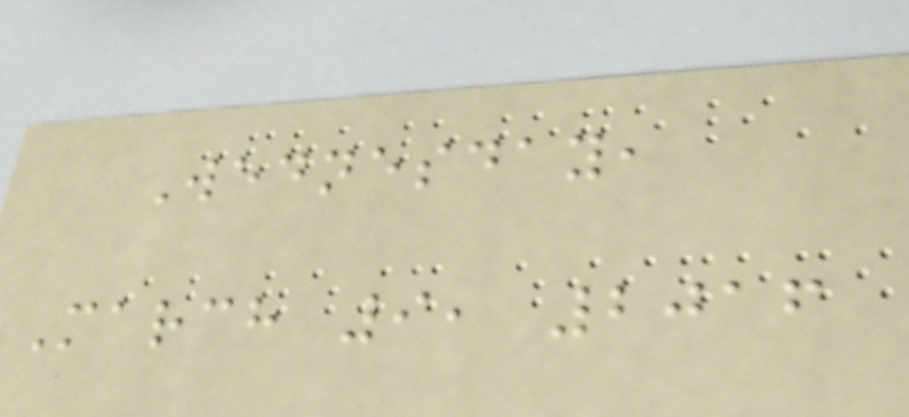Wednesday,
March 9, 2016
